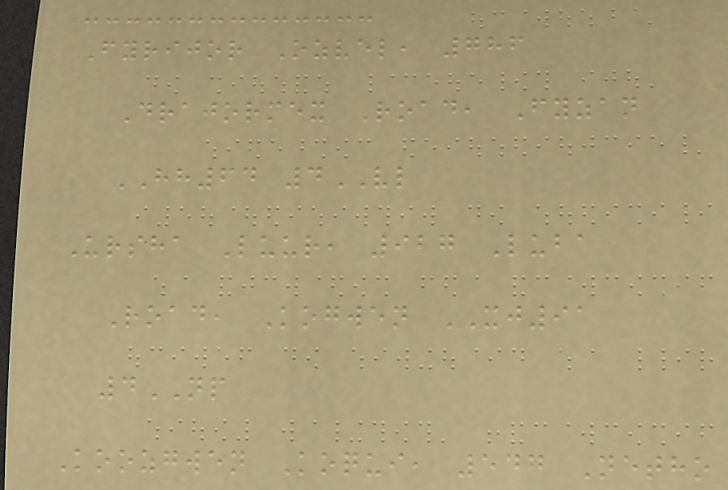Fyrijor Ozvel, 786
Drajormex Road, Fyzan
HH64 4VL
Ursha Luur, 927 Luba
Road, Kogwen XJ91
4NP
Koozgwen Koqui, 547 Netho
